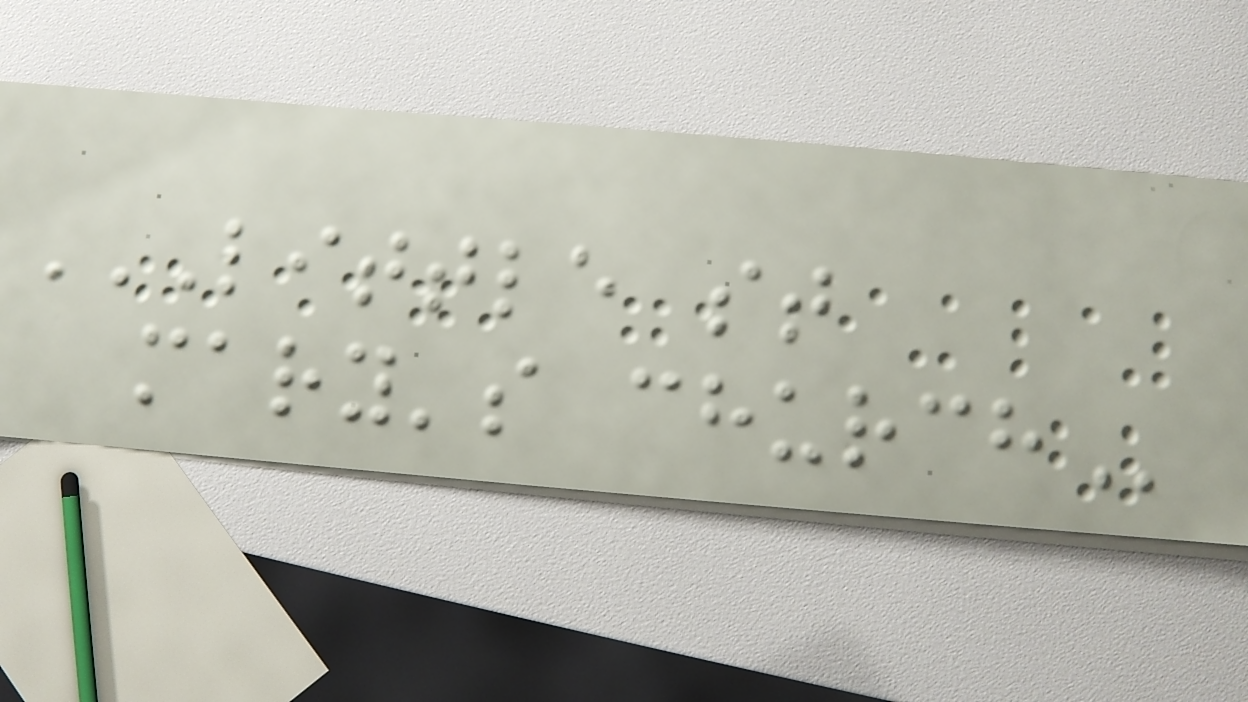LITTLE ST
MARY'S CHURCH
